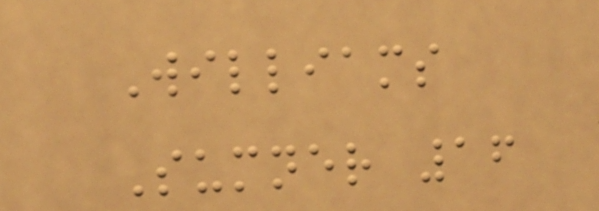Williams
Sumner 16
